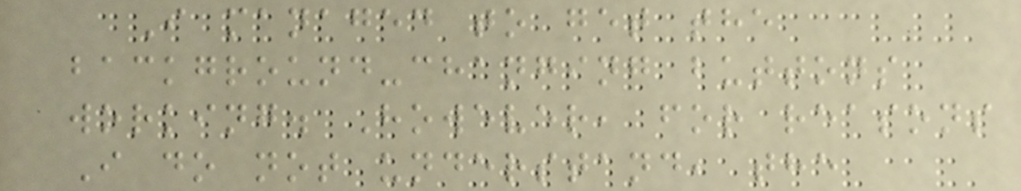I managed to get the
background-changing buttons
working. However, for reasons
I do not understand, the
